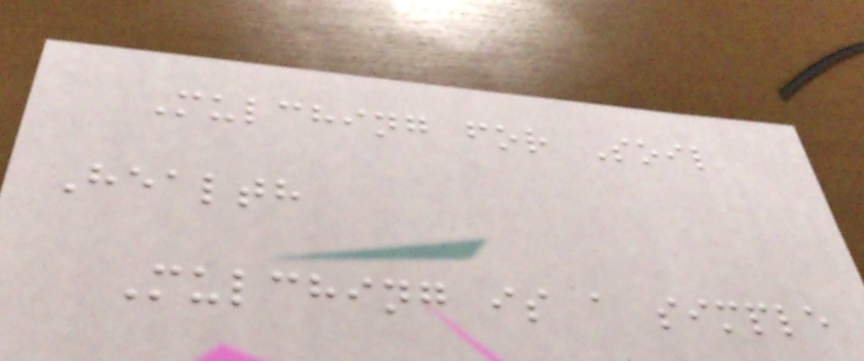Mulching for Soil
Health
Mulching is a simple
